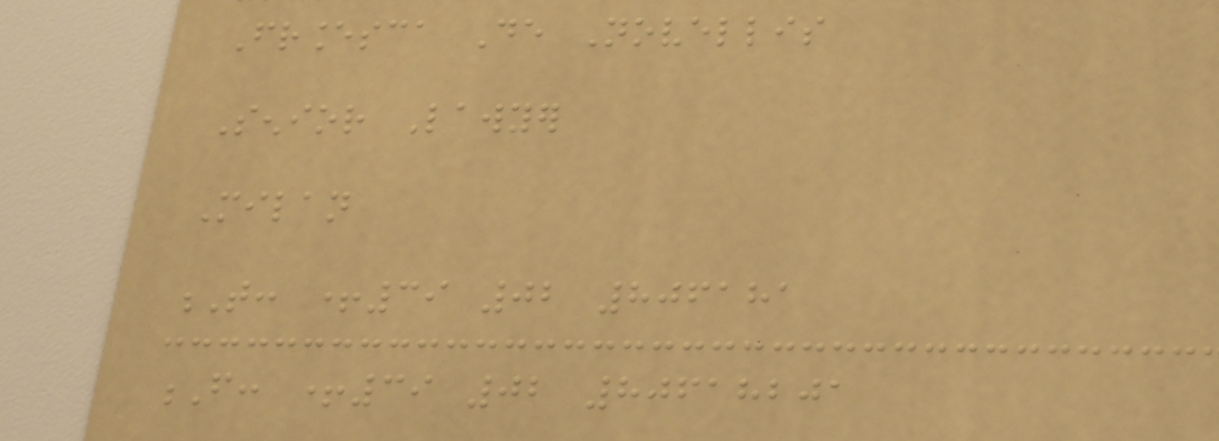Francesca De Novellis
Senior Lawyer
Milan
T: +39 02 806181
F: +39 02 80618201
